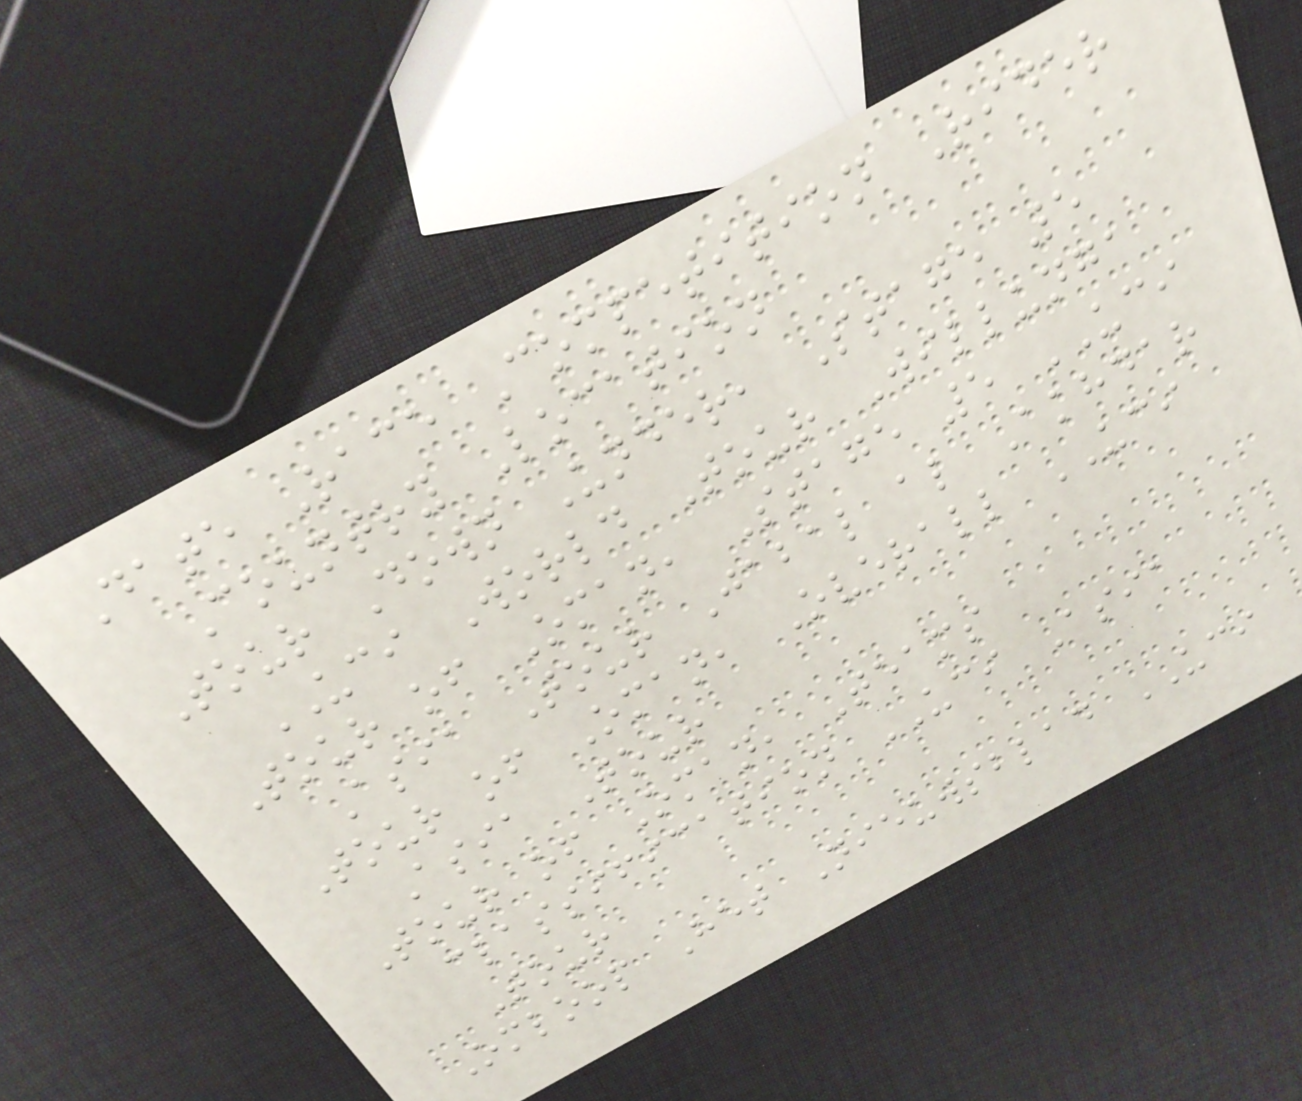Date Race Competition Rider
Country Location
Tour Down Under, Stage 5
UCI World Tour Willunga
Tour of Oman, Stage 5 UCI
Asia Tour Jabal al Akhdar
Tour of Oman, Overall UCI
Asia Tour
Tour of Oman, Teams
classification UCI Asia
Tour
Omloop Het Nieuwsblad UCI
